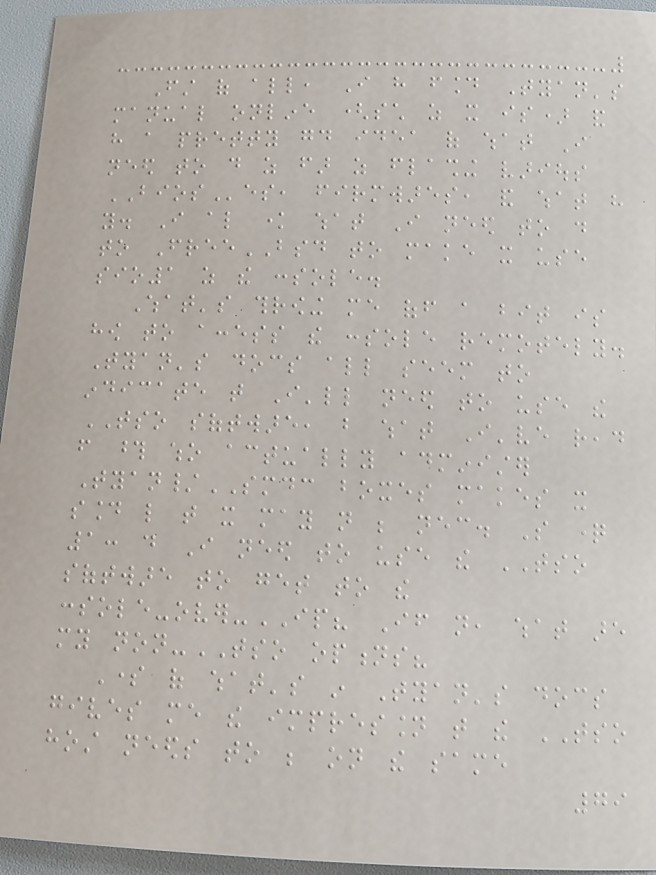First of all, I have found Tyan's
manual online (such as it is) and
have a pretty good idea of what I
need to do as far as flashing various
BIOSes, firmwares, and what have
you. I also know what I need to do
to FreeBSD to make it use
sio1 as the console.
What's throwing me off a bit is
how to access the console remotely.
Tyan's docs all seem to
indicate that I'll need to use the
TSO software, but what I've read
from those who actually administer
Tyan/SMDC boxes makes it
sound like that it may not be necessary. So question
1: do I need to use the TSO
software to get to the
console-over-IP? If not, what are
my non-TSO options?
Some of what's in Tyan's docs
gives me the impression that the TSO
host needs to be on the same
79
